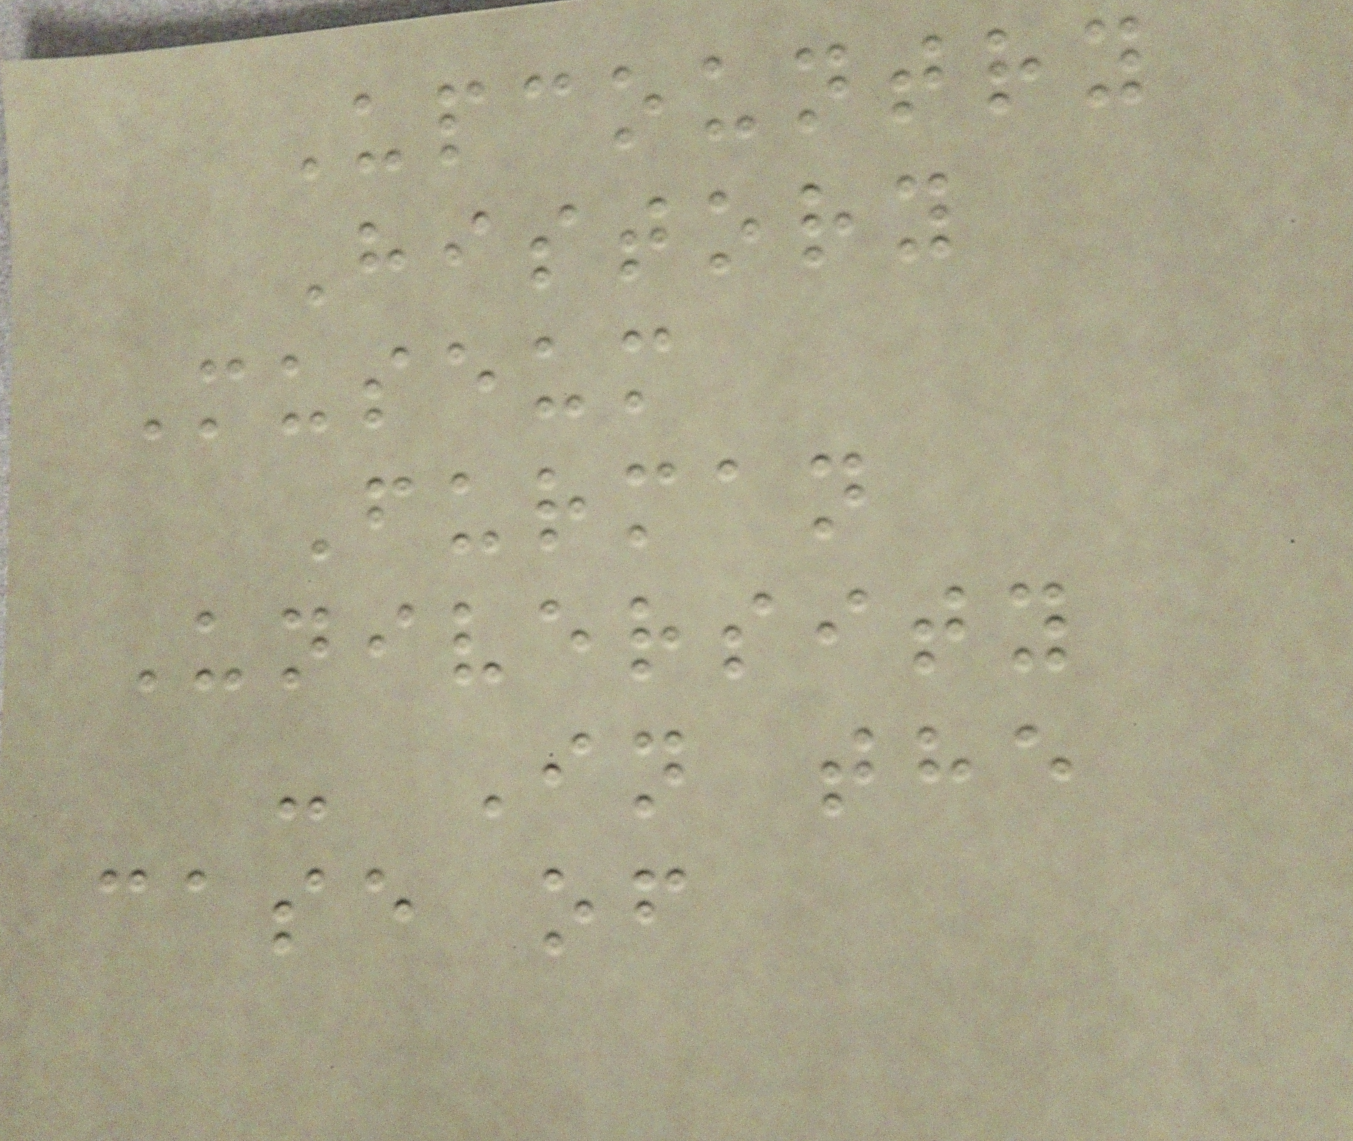Upcountry
History
Museum
Furman
University
- In the
case of
